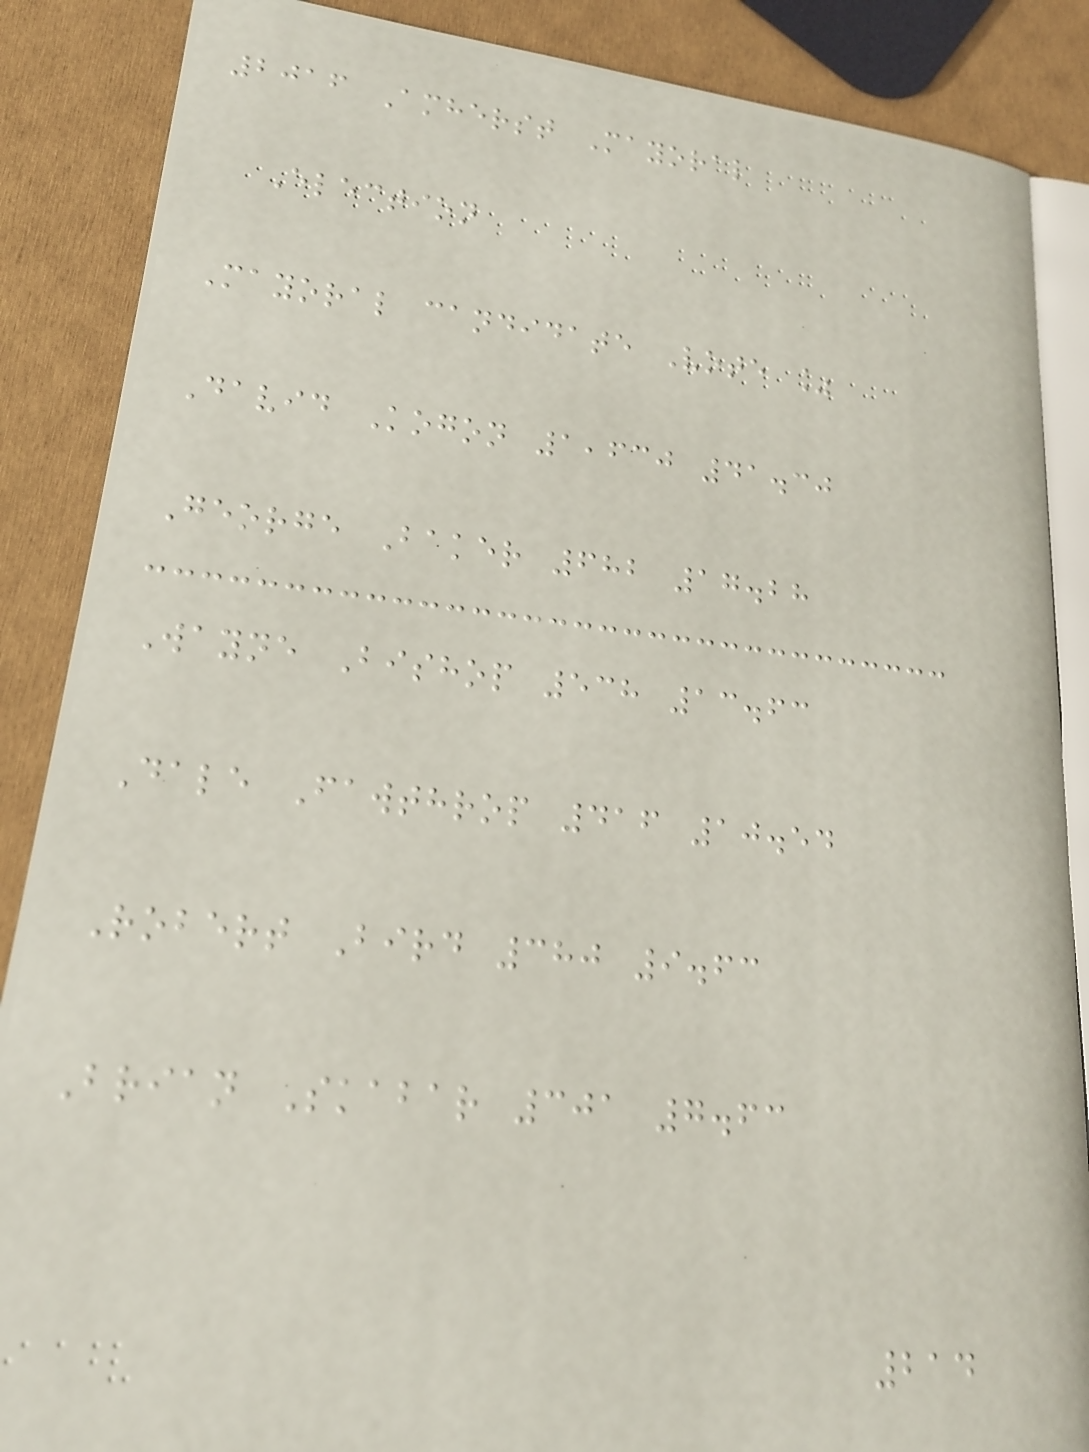2016 Amherst Mayoral
Election
Mayoral candidate Vote %
David Kogon 1,630 41.30
George Baker 682 17.28
Wayne Bishop 538 13.63
Dale Fawthrop 416 10.54
Robert Bird 380 9.63
Brian Skabar 301 7.63
214
